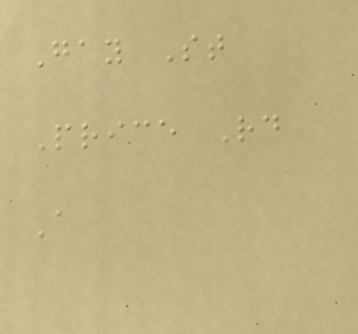Gay St
Price Rd
A
